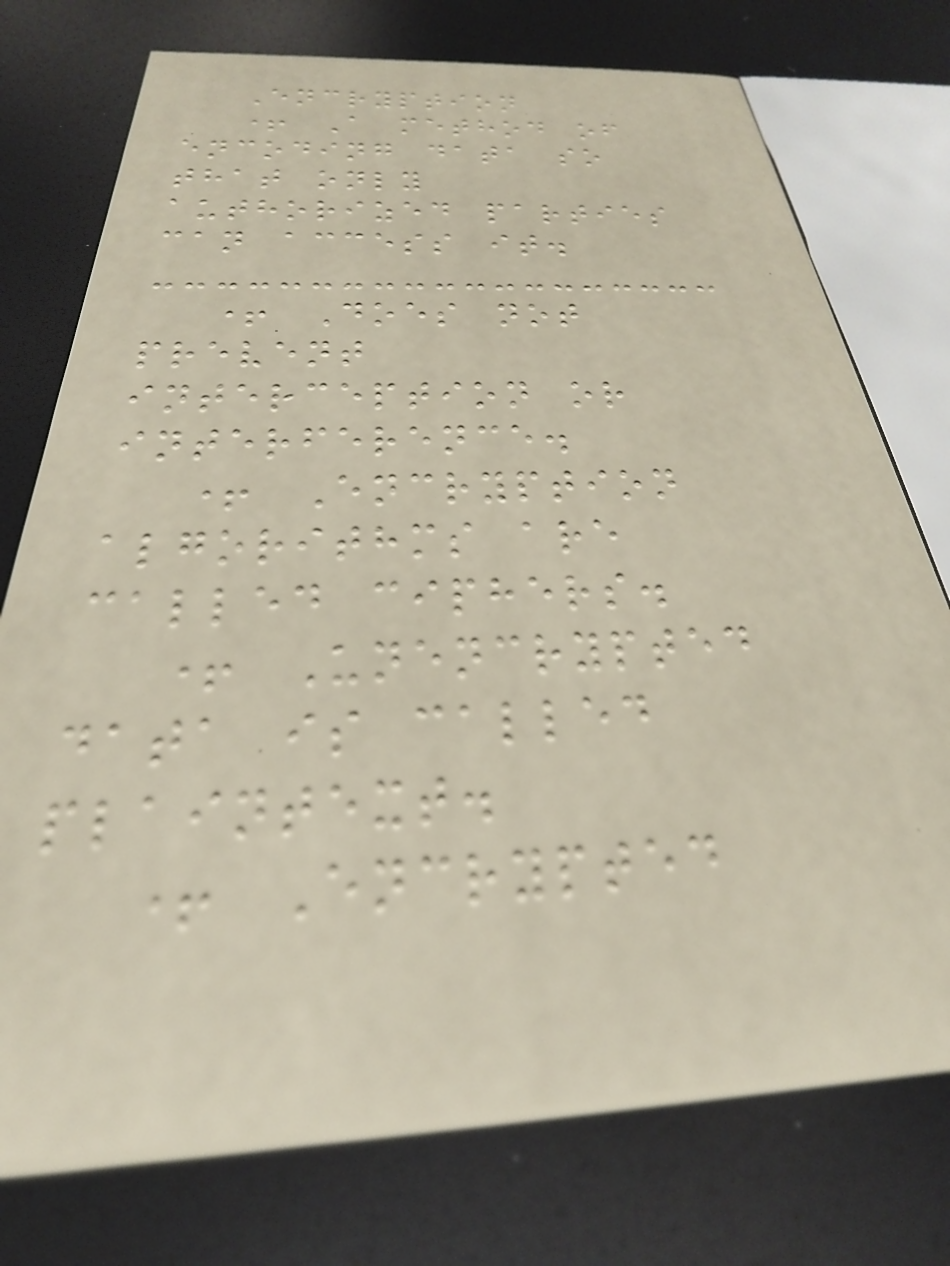Encryption
+ A method of
encoding data so
that only
authorized parties
can access it.
+ Does not
prevent
interception or
interference.
+ Encryption
algorithms are
called ciphers.
+ Unencrypted
data is called
plaintext.
+ Encrypted
